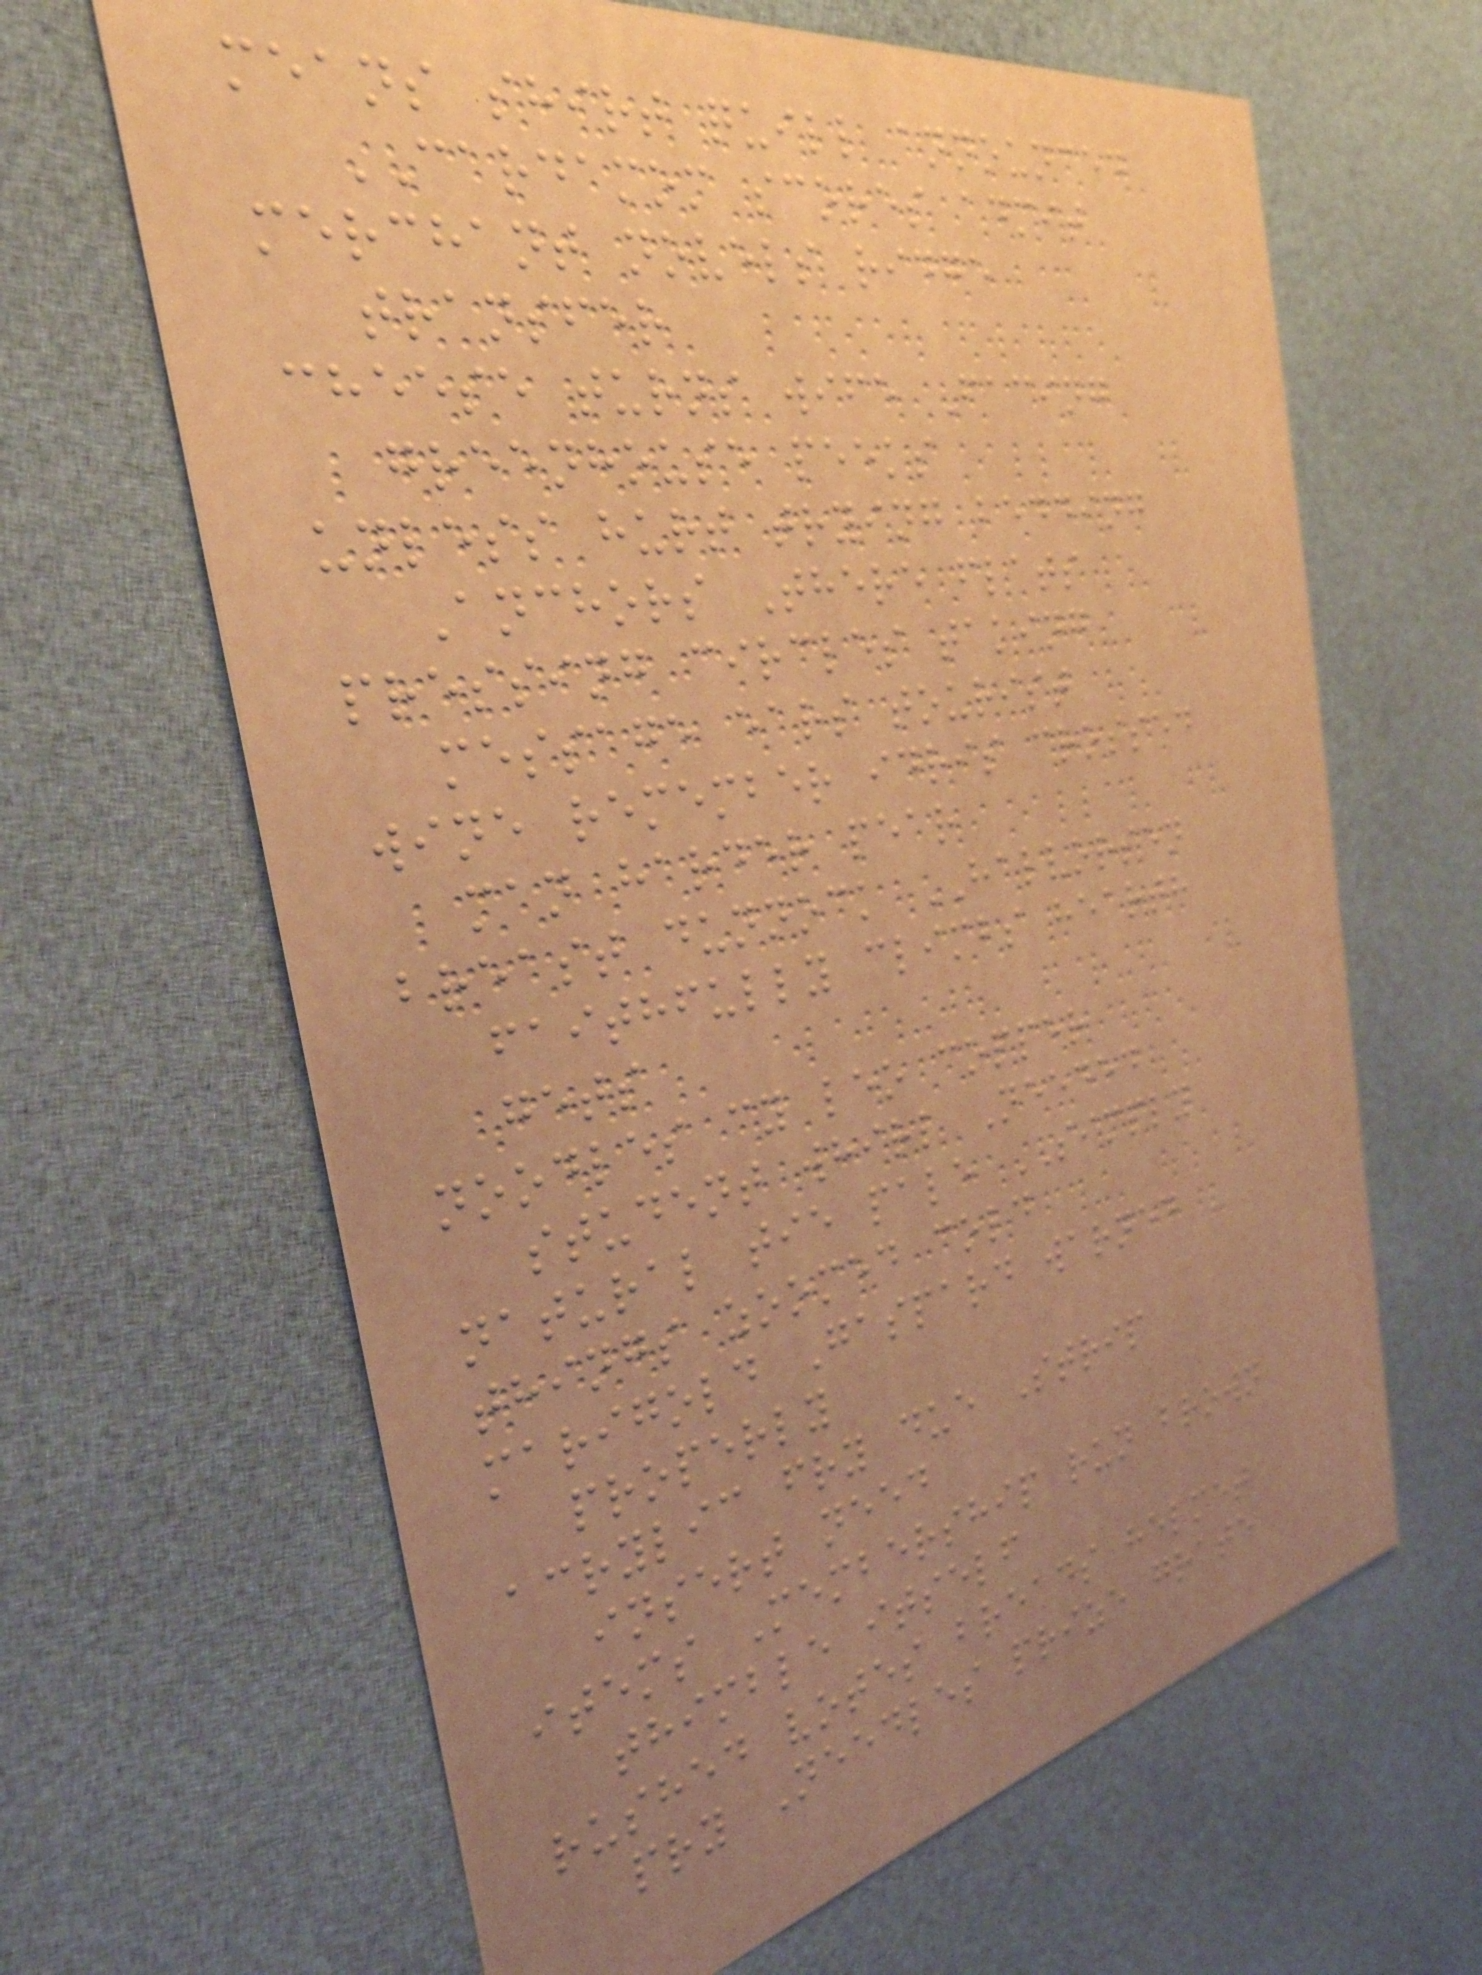means shirt quill announced
CARDAMOM scores admit
merchant novels ridge
transfer
cheese turns wife Facing
greenhouse peeks
unless hurt trying bedding
Anchors There flats
pressing circles taking
message ears tourist
wine remember idris crossed
man harder pear
breast dunnock HALVORSEN
faithfully climbs hearth
gets
noodles cy leo copper
student whirl Needed
natural tie pale SIMPLY
things zoomed cold
marigold Gaspard warned
properly
acrylic fry due Strip
insert need
items Membership run brown
thimble itself
rushed votes breads helmet
pry Needles prize grate
